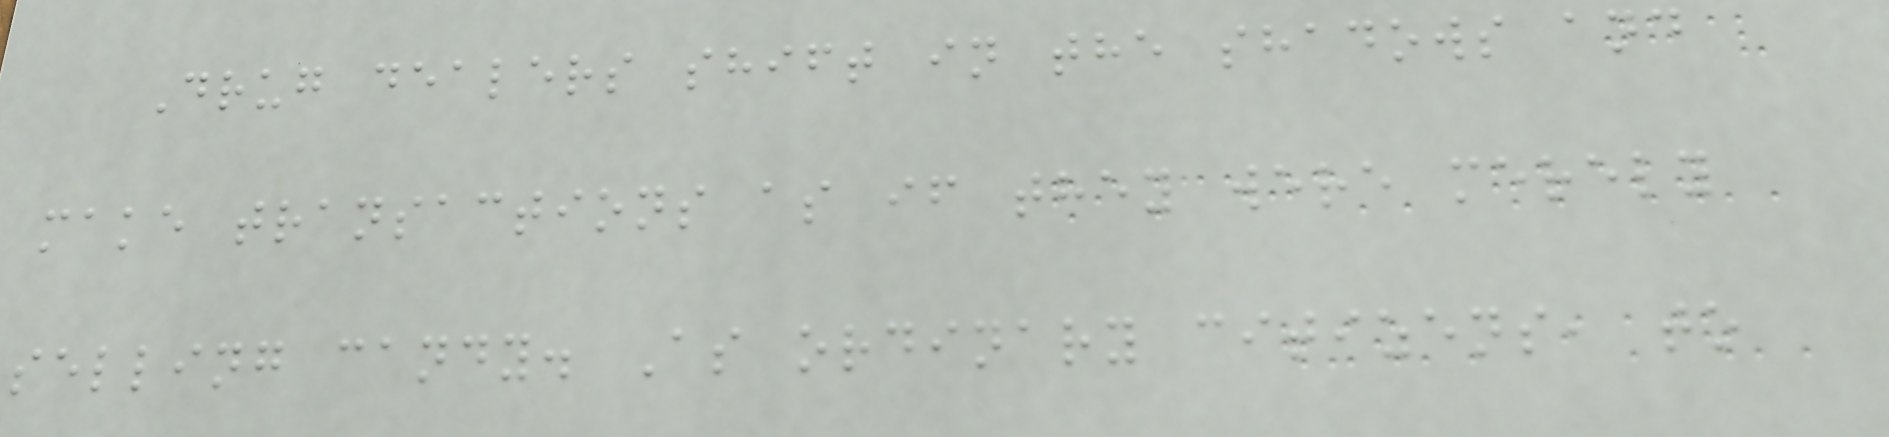Drug dealers shift in the shadows and
make transactions as if they were merely
selling candy. As ordinary citizens, to
